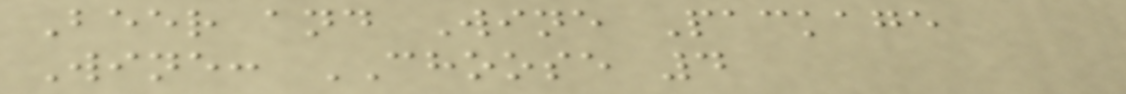Beer and Wine Package
Wine: CHOOSE 4
